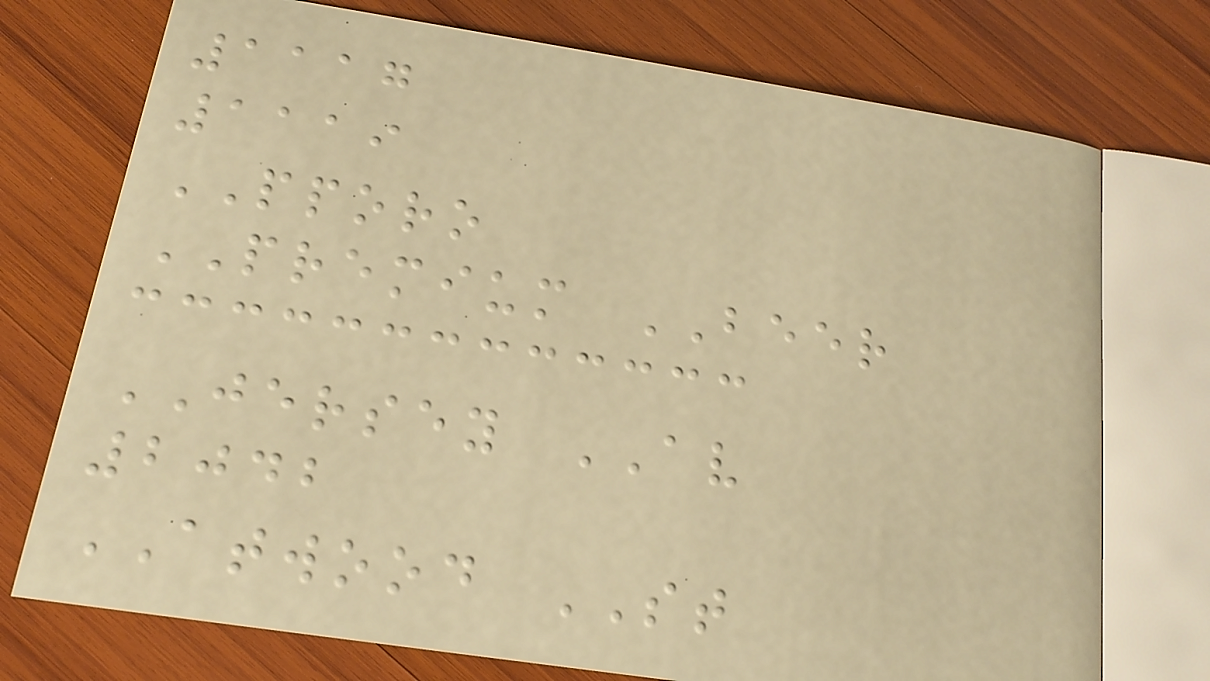1117
1119
PPORO
PREMIUM BEER
JERSEY AV
2042
ATWOOD ST
